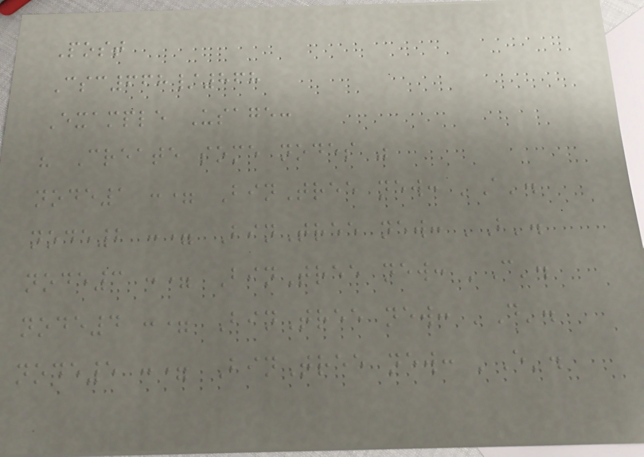Post
Csc668/868
Example Usage:
" Create some nodes "
node1 := BinTree new: 'A'.
node2 := BinTree new: 'B'.
node3 := BinTree new: 'C'.
node4 := BinTree new: 'D'.
node5 := BinTree new: 'E'.
